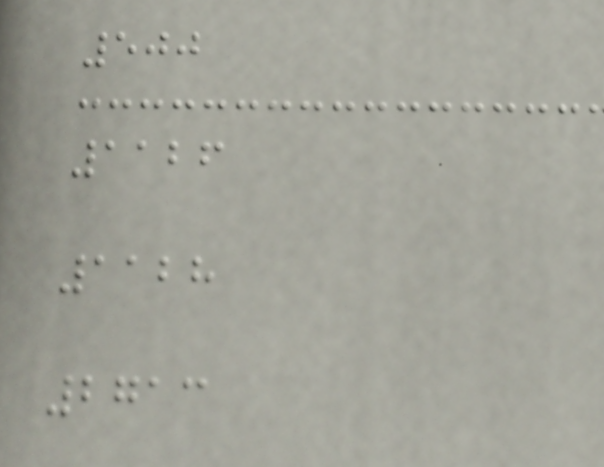500
1126
1128
2713
